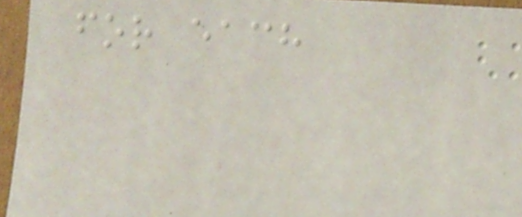for each
